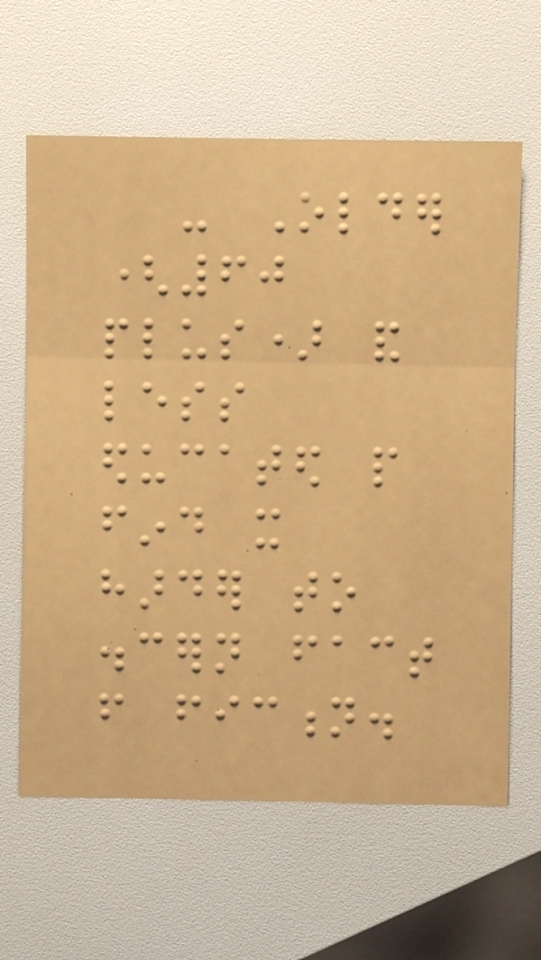- Older
(60
plus) and
less
educated people
find it
harder to
discern fact
from fiction.
